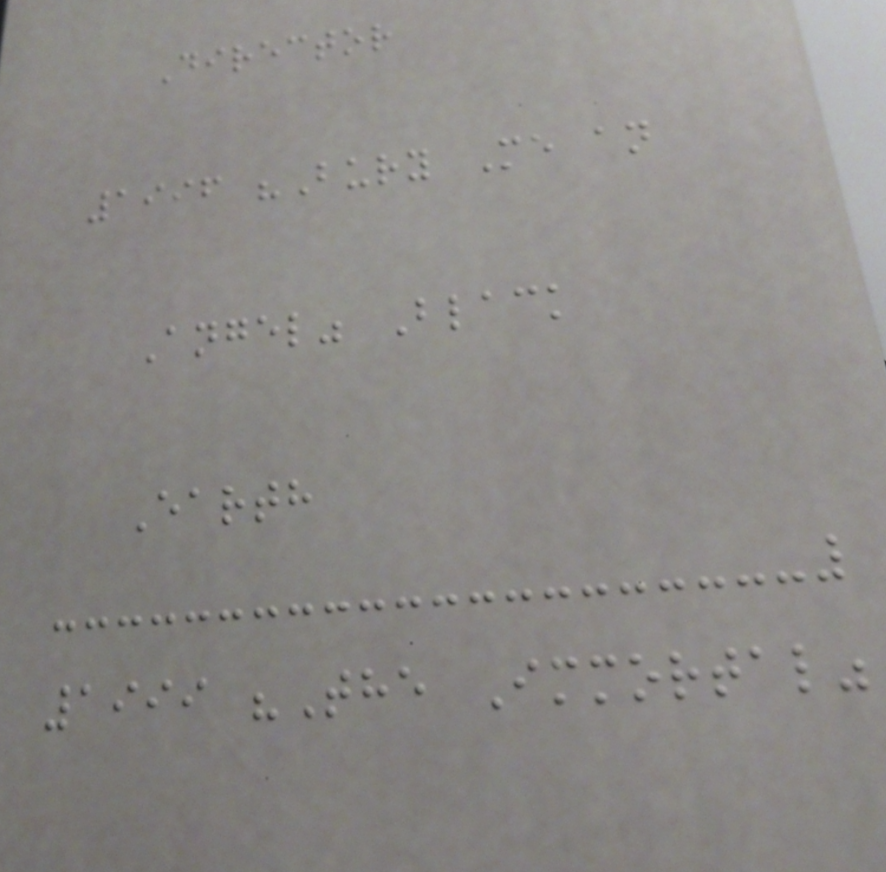Director
1996 "Bury Me an
Angel" Black
Earth
1999 "The Immortal"
